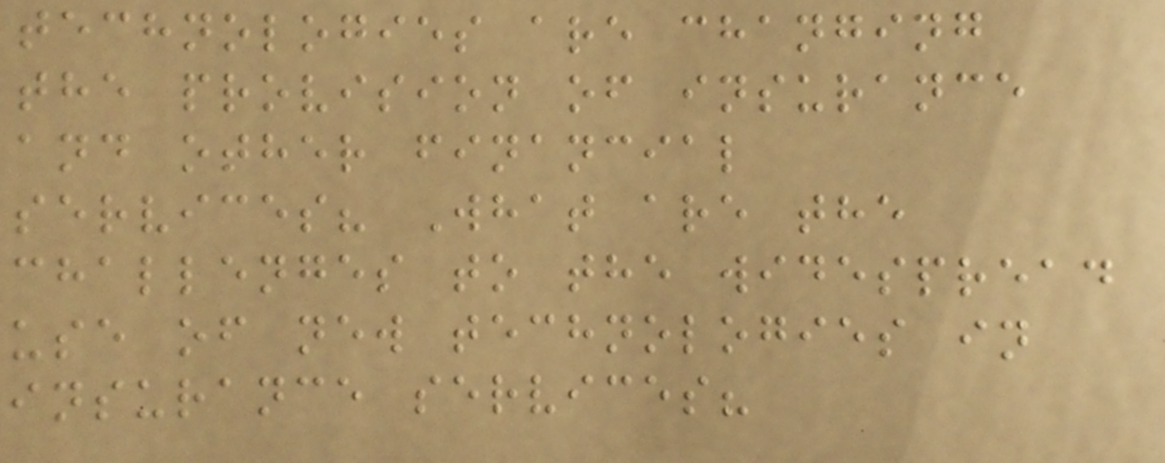technologies are changing
the provision of insurance
and other financial
services? What are the
challenges to the widespread
use of new technologies in
insurance services?
